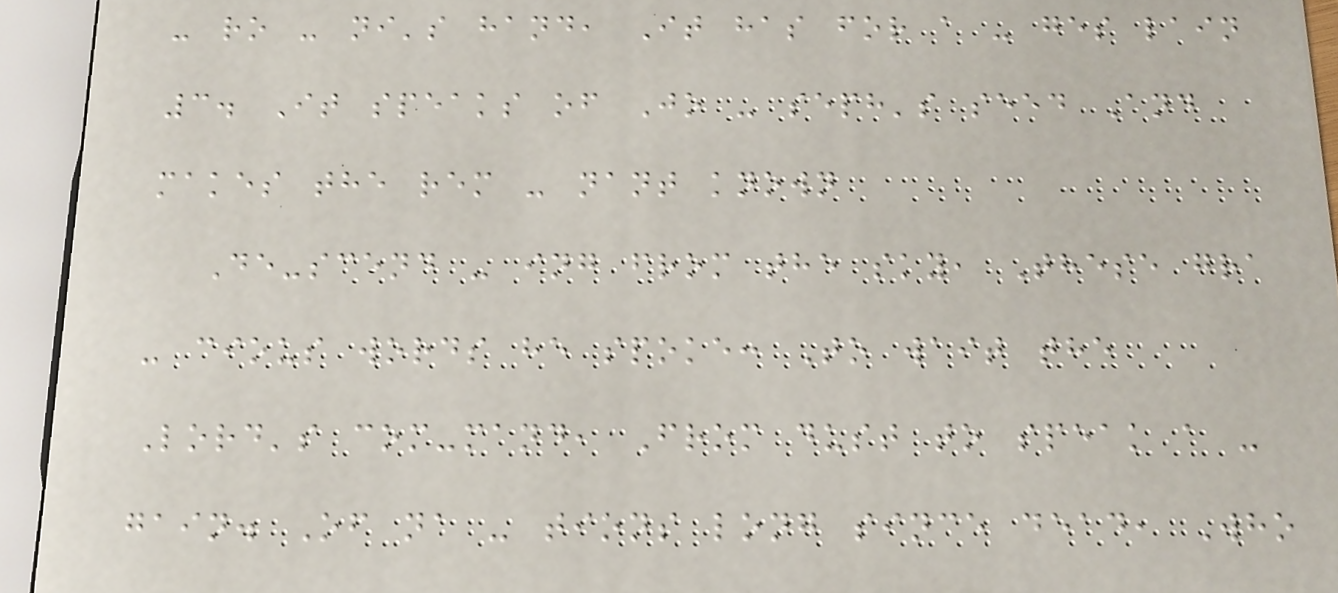- ro - ni's hand, It has for a - ges lain
3. It speaks of Jo - seph's seed And
makes the rem - nant known
De-scend - ing from the sky, These gra
- cious words he spoke: To wait the
Lord's com-mand, From dust to speak a -
gain. Of na - tions long since dead, Who
